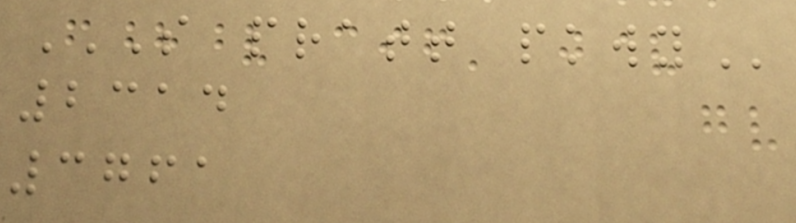S PRATT PKWY
2314
3761
